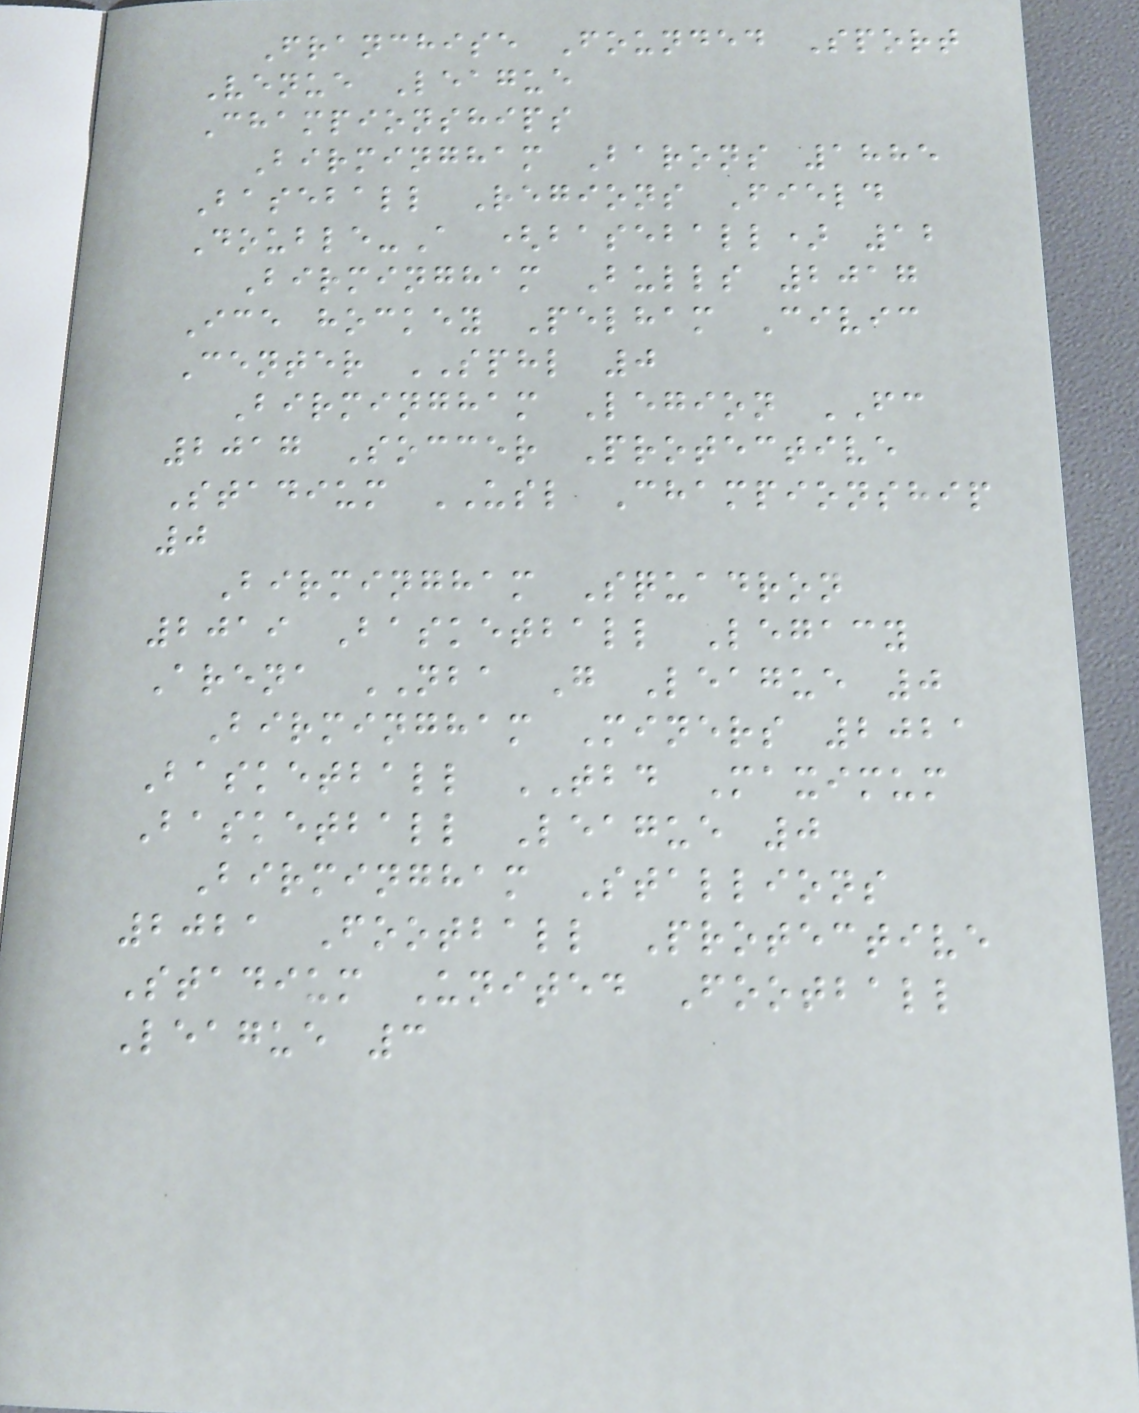Franchise Founded Sport
Venue League
Championships
Birmingham Barons 1885
Baseball Regions Field
Double-A (baseball) 12
Birmingham Bulls 2017
Ice hockey Pelham Civic
Center SPHL 0
Birmingham Legion FC
2017 Soccer Protective
Stadium USL Championship
0
Birmingham Squadron
2019 Basketball Legacy
Arena NBA G League 0
Birmingham Miners 2021
Basketball TBD Maximum
Basketball League 0
Birmingham Stallions
2021 Football Protective
Stadium United Football
League 3
